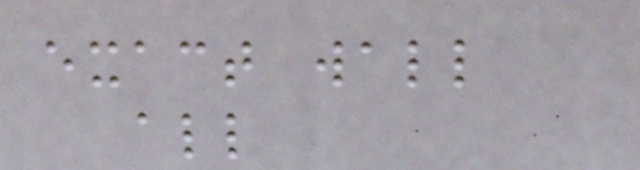exact wall
all
